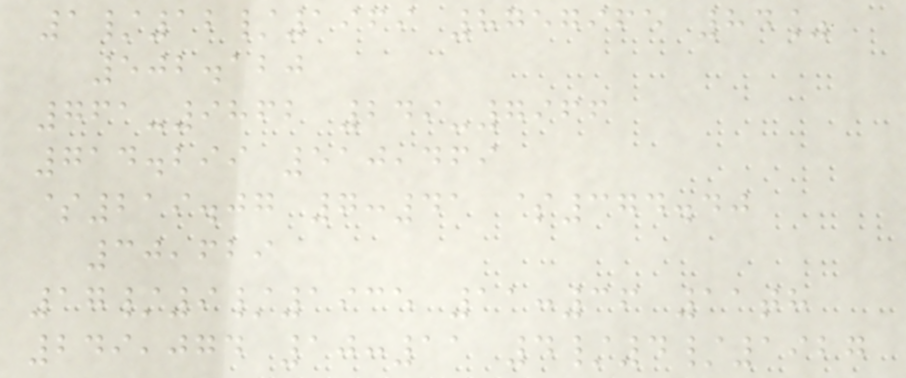1/12/1969 8757965 84%
502.120
761-9862 249-7966
714.299 510,469
$219.07 7:41 $374.40
30,629
17/9/1935 11:36 11th
249,074 10:11 4/4/1927
